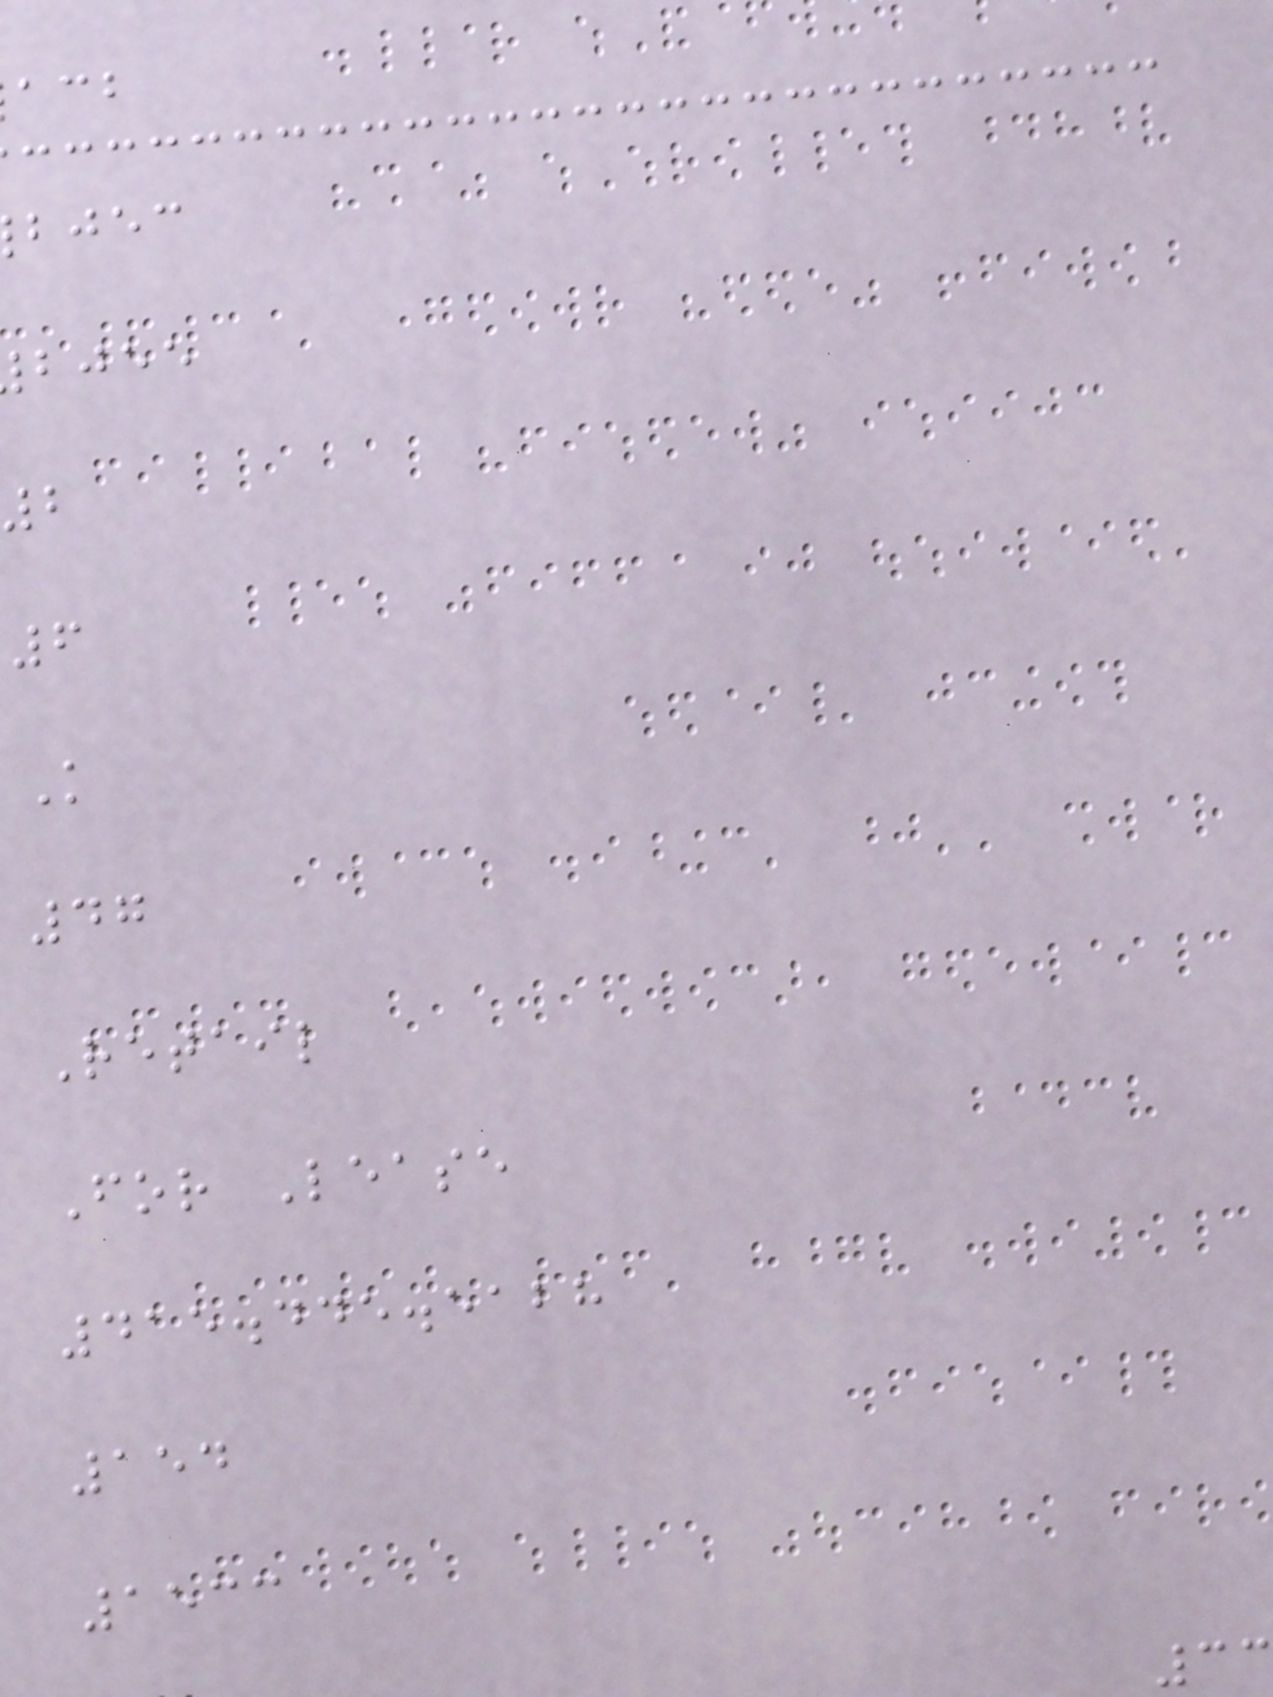bjec
bjee
2
6
K
47
Retail
For Lease
415.445.5128
154
1533
33
